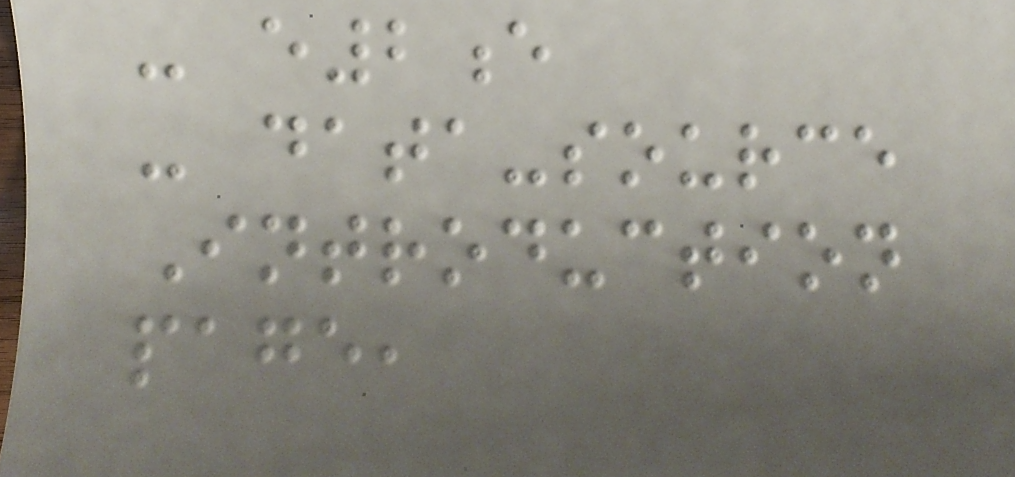- e2e
- data-source
Introduction
page,
